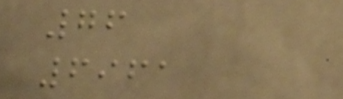76
6961
